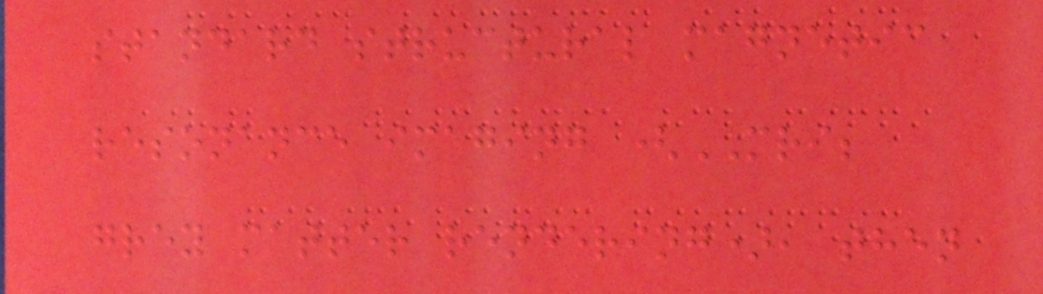standard structural magnetic
resonance imaging (MRI;
grey matter rendering), then
